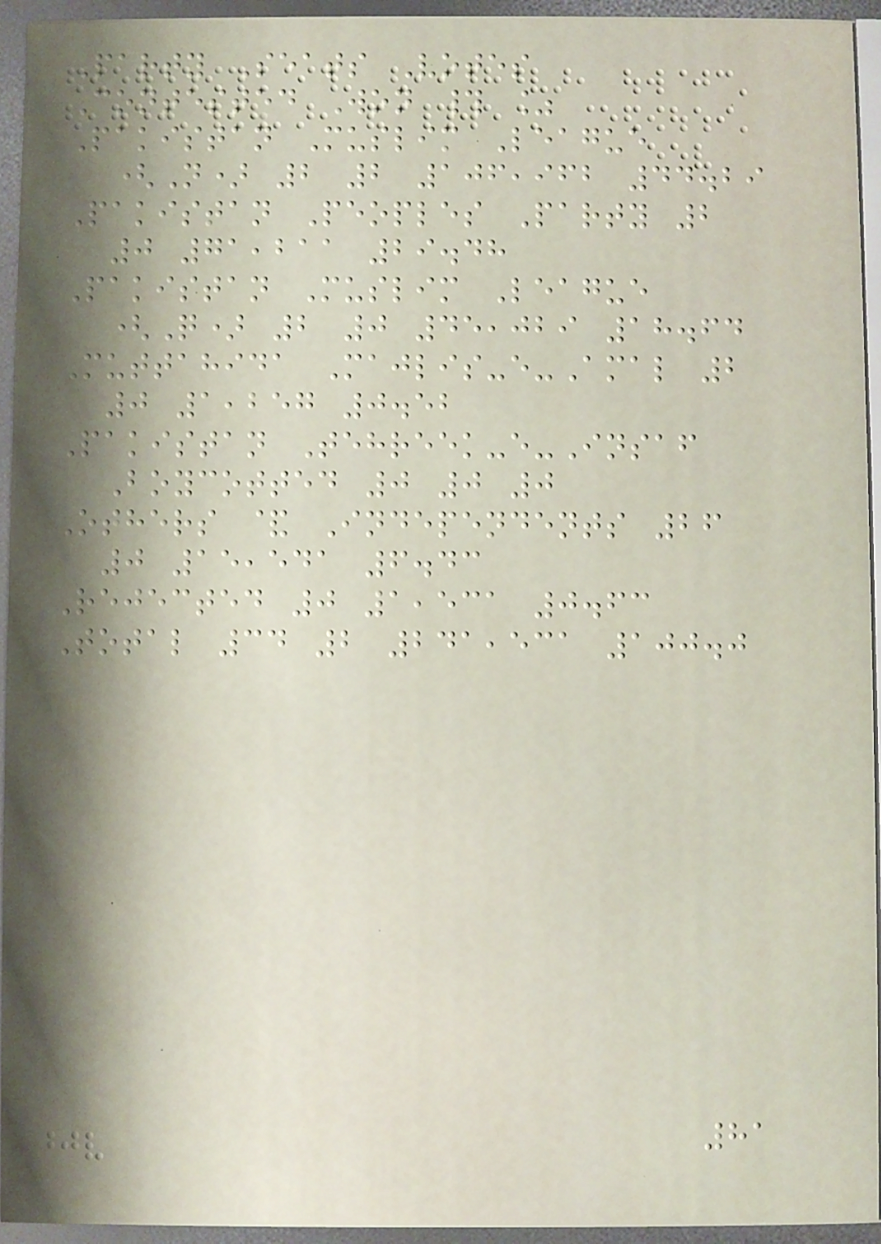Party Seats Votes
Contested Won # %
Pakistan Muslim League
(N) 2 2 106,962 44.29
Pakistan Peoples Party 2
0 71,211 29.48
Pakistan Muslim League
(Q) 2 0 45,029 18.64
Muttahida Majlis-e-Amal 2
0 1,257 0.52
Pakistan Tehreek-e-Insaf
Boycotted 0 0 0
Others & Independents 26
0 15,541 6.43
Rejected 0 1,531 0.63
Total 34 2 241,531 100.0
81
